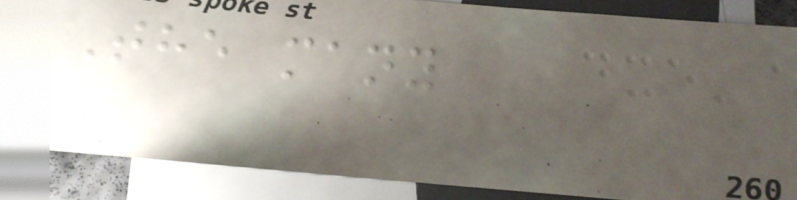The many
